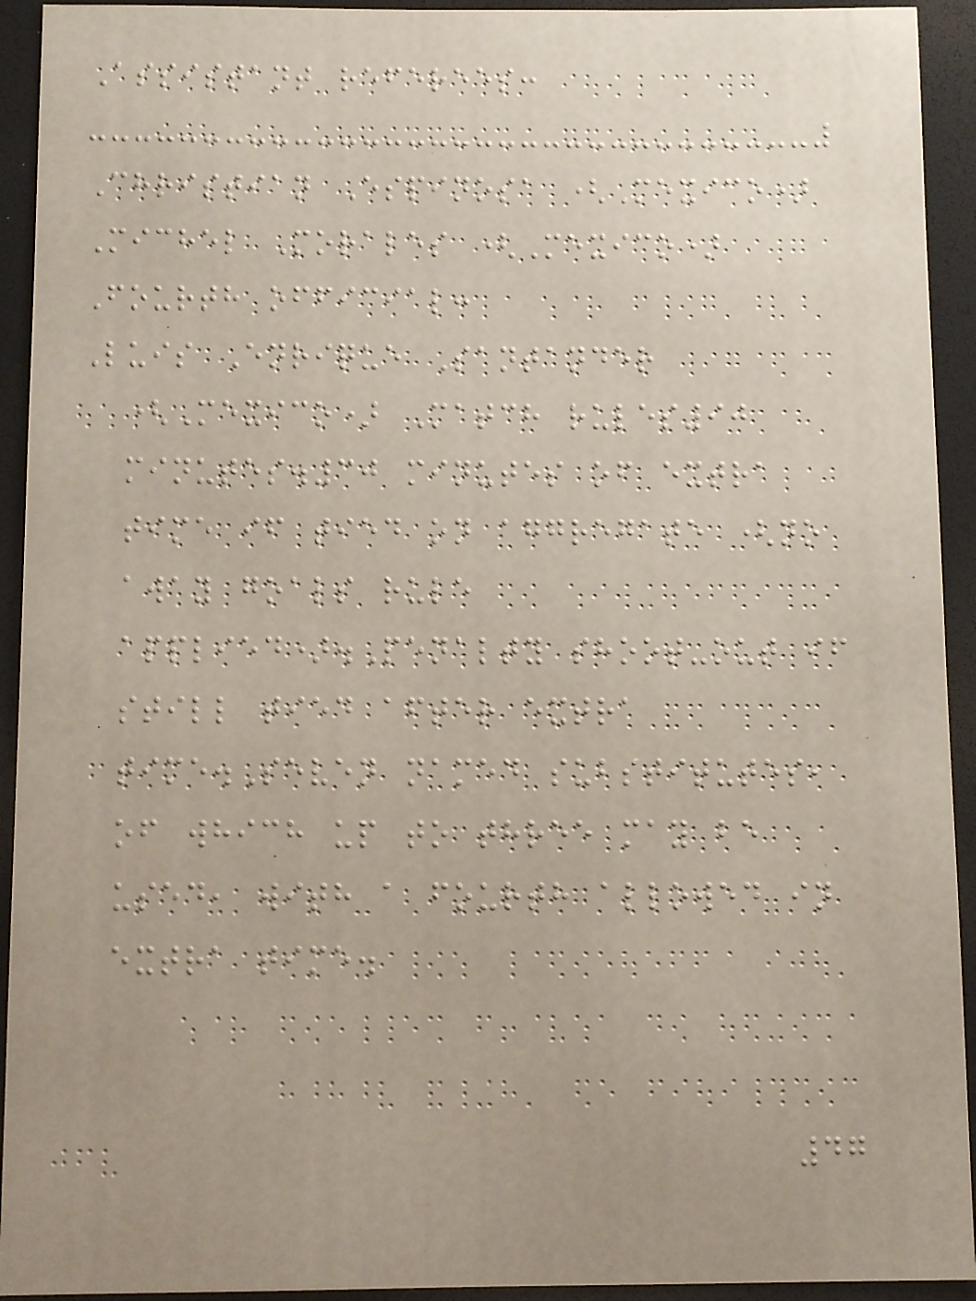Assistant referees:
Christian Espinosa (Mexico)
Michel Morales (Mexico)
Fourth official:
Luis Enrique Santander
(Mexico) Match rules90
minutes.30 minutes of extra
time if tied on aggregate (no
away goals rule
applied).Penalty shoot-out if
still tied after extra
time.Seven named substitutes,
of which up to three may be
used, with a fourth allowed in
extra time.
47
